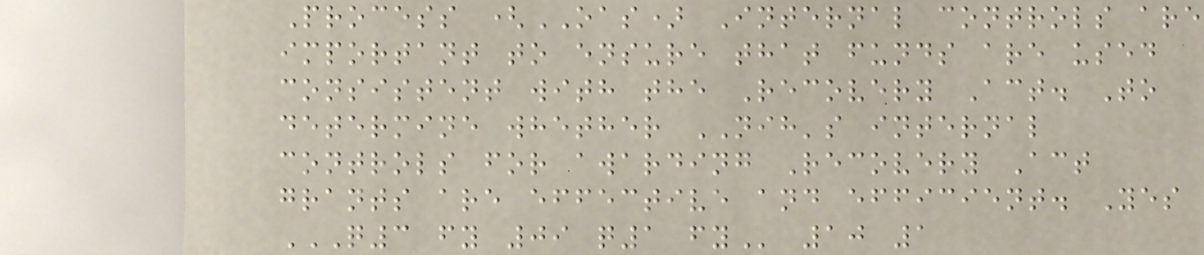Process (OAS) Internal controls are
important to ensure that funds are used
consistent with the Recovery Act. To
determine whether NIH's internal
controls for awarding Recovery Act
grants are effective and efficient. Yes
Q3 FY 09 Q1 FY 10 1
